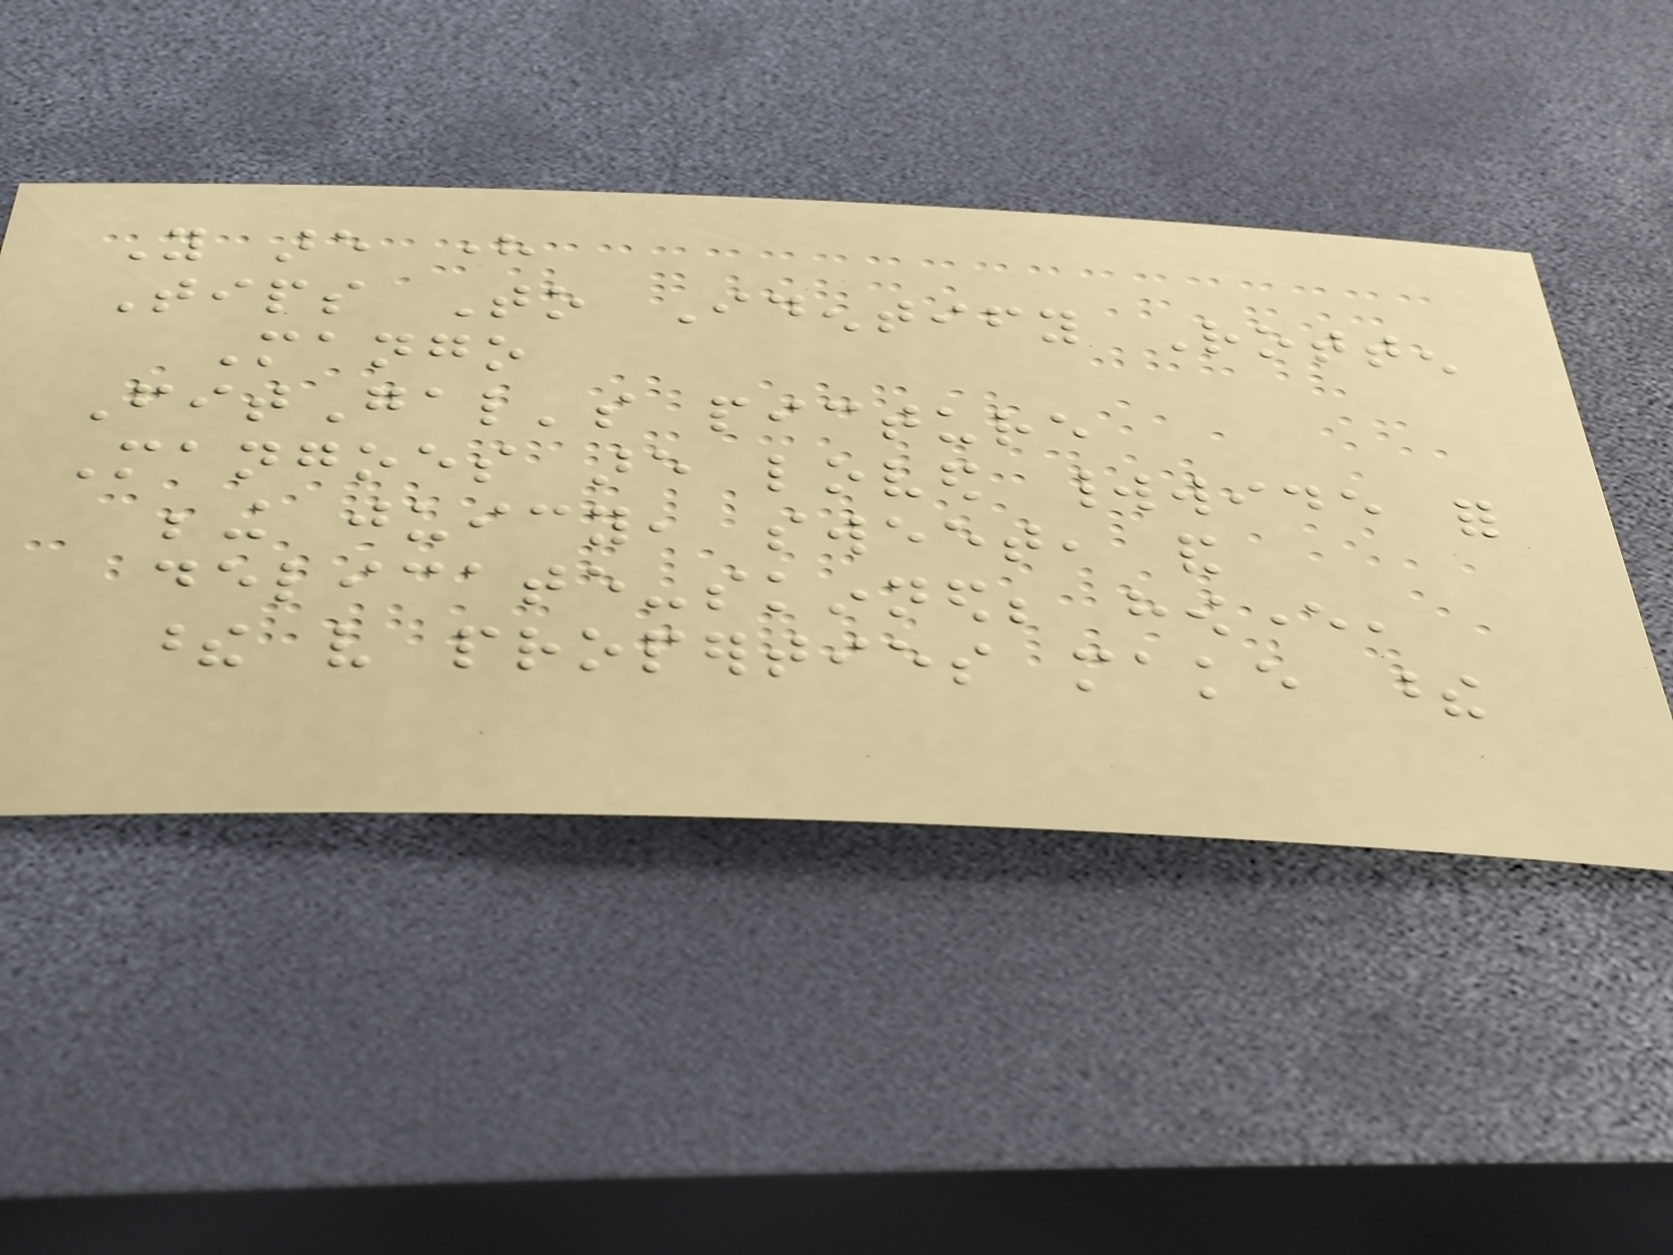You are here
Tips To Identify Rotten
Mango
FitGal's picture
Mangoes are loved worldwide for
being juicy, sweet, and
delicate-skinned; however,
these very properties make these
